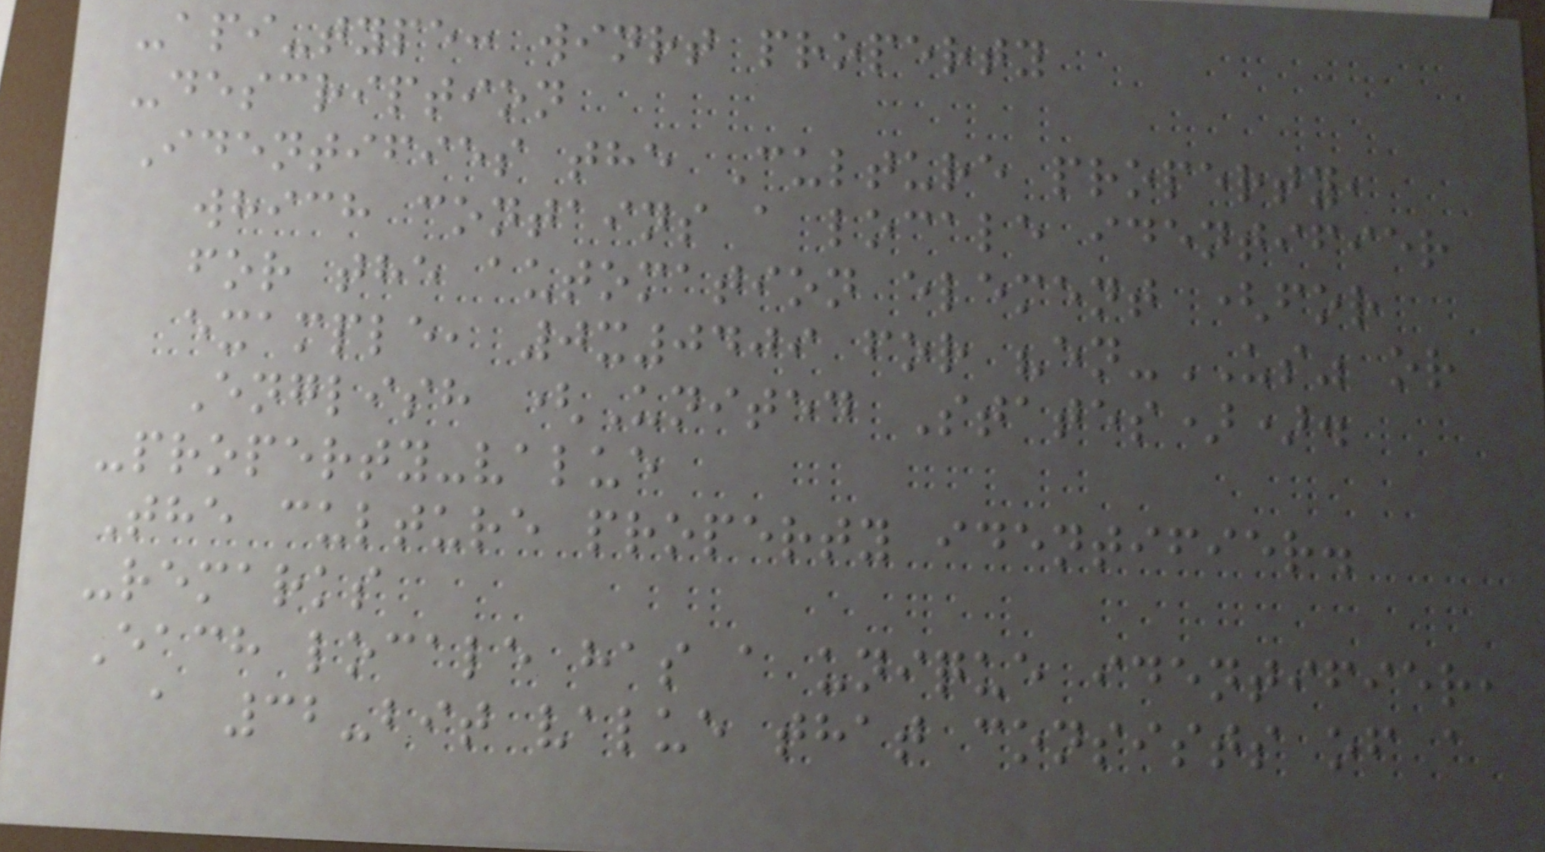-api-type: winrt property
-description
Identifies the Culture property,
which contains a locale identifier
for the automation element (for
example, 0x0409 for "en-US" or
English (United States)).
-property-value
The culture property identifier.
-remarks
Each locale has a unique identifier,
a 32-bit value that consists of a
